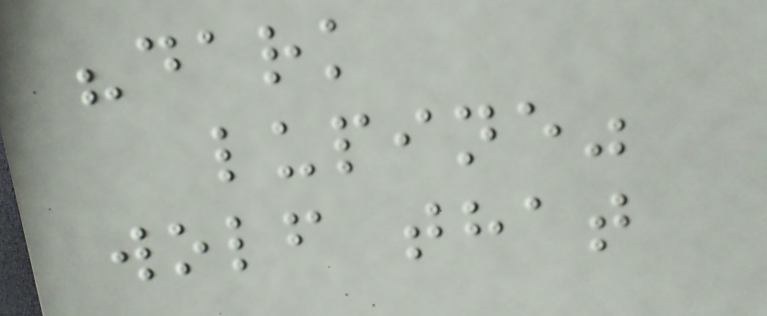"dark
lupine"
wolf that
